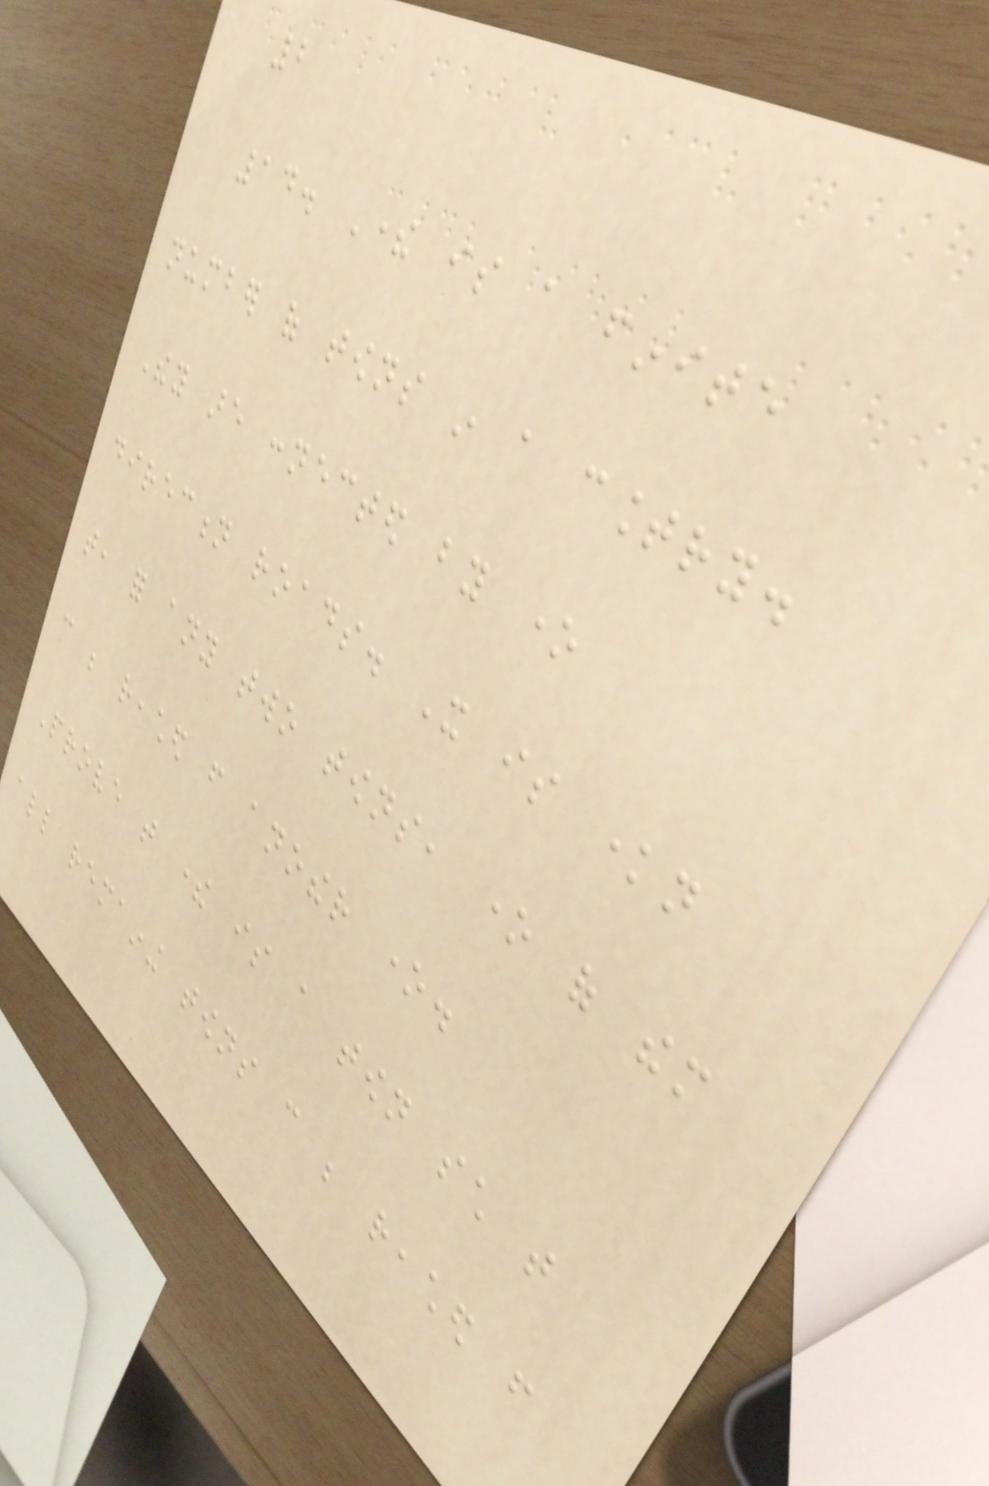2
14. There is a finite
number of towns in a country.
They are connected by one
direction roads. It is known
that, for any two towns, one of them
can be reached from another one.
Prove that there is a town such that
all remaining towns can be reached from
